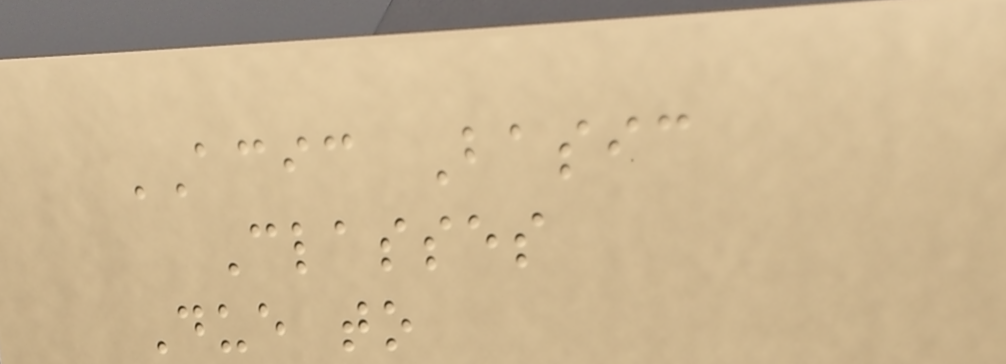ACIC Basic
Classes
Due to
